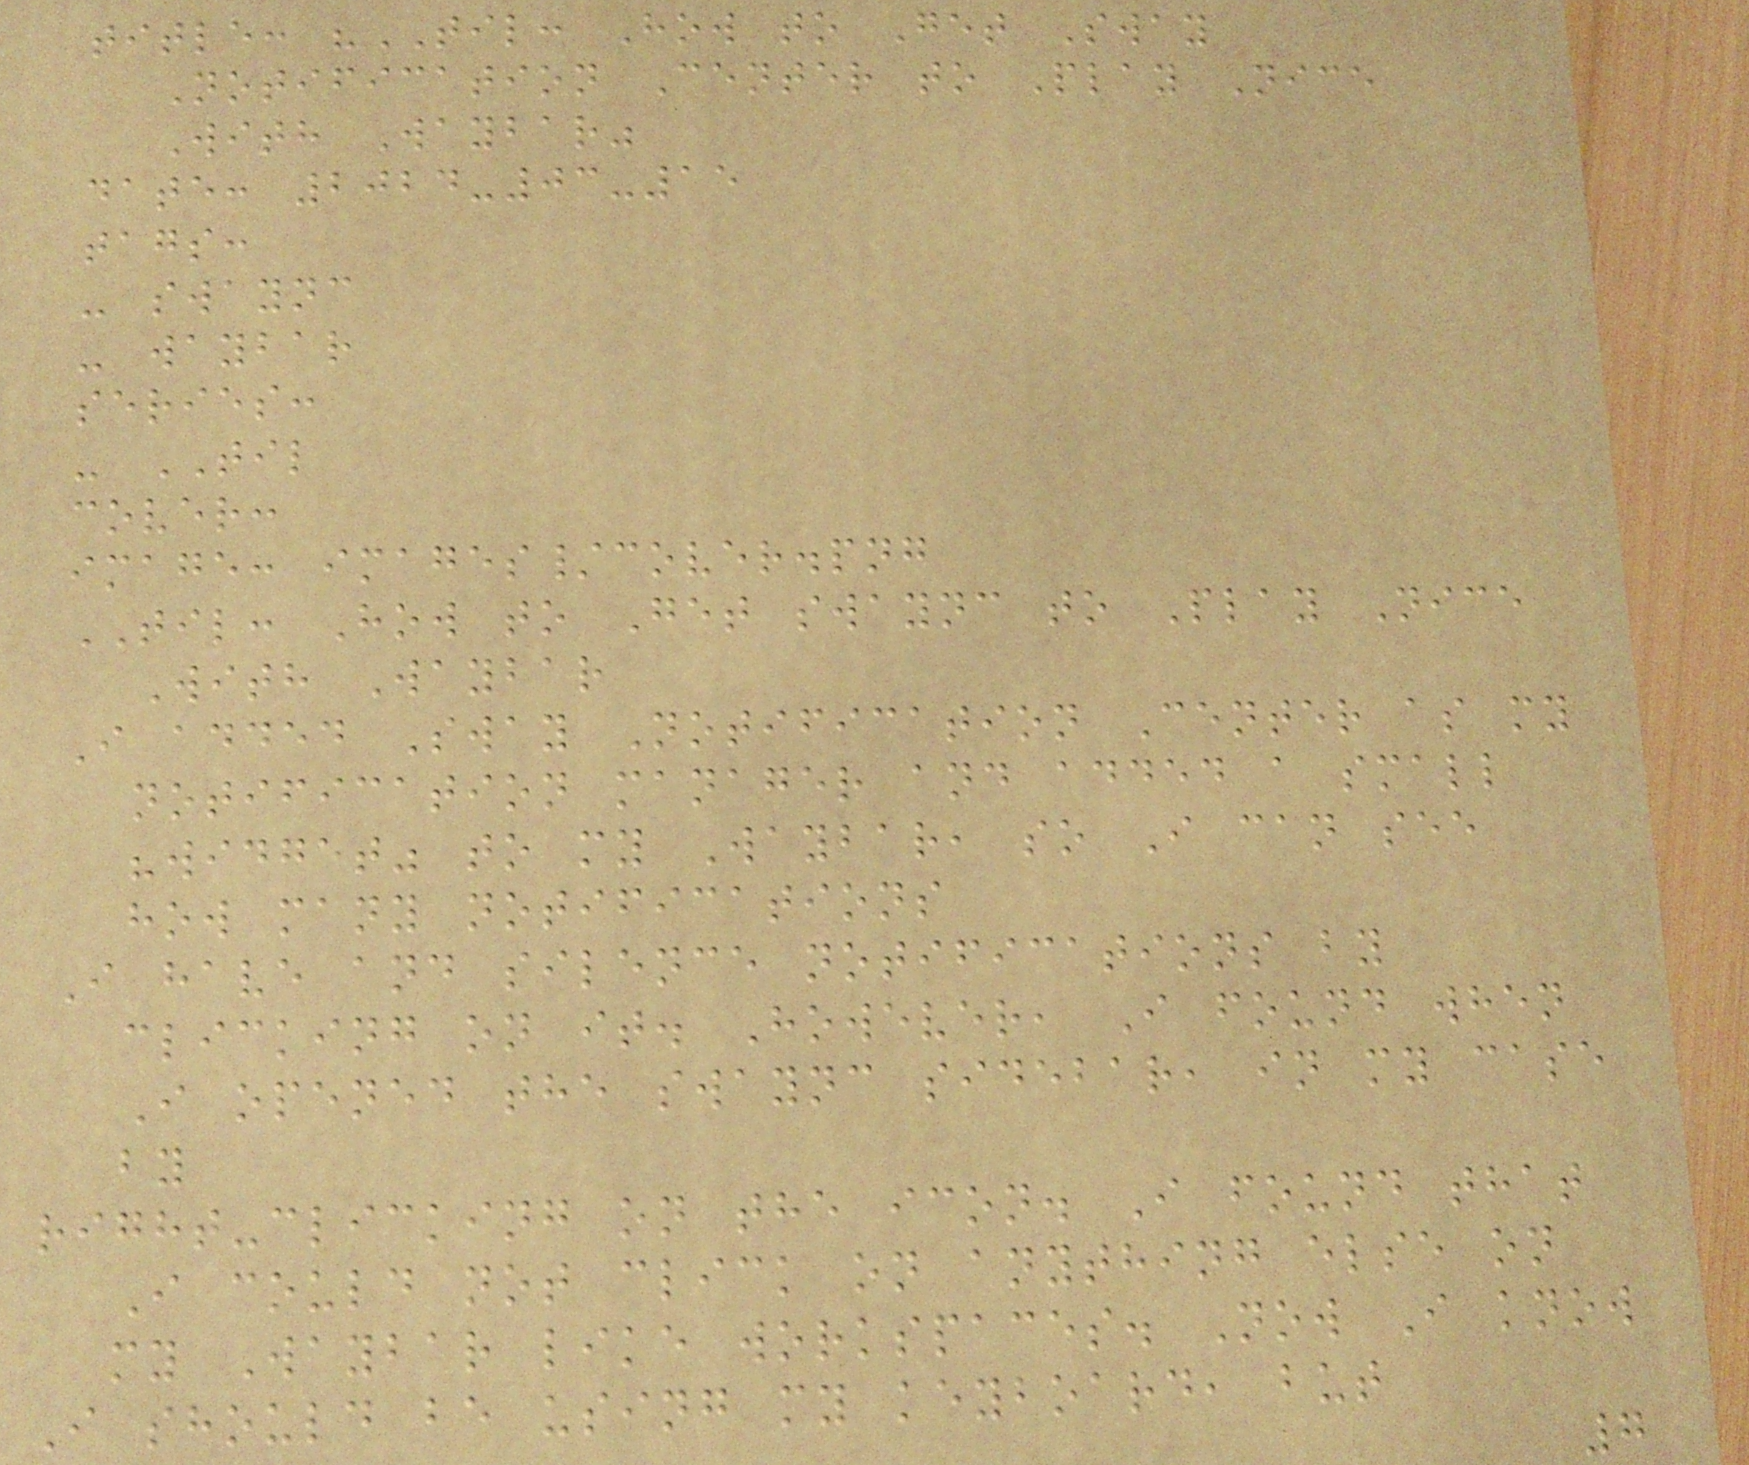title: "TIL: How to Get Sway
Notification Center to Play Nice
With Waybar"
date: 2024-03-15
tags:
- swaync
- waybar
series:
- TIL
cover:
image: images/cover.png
TIL: How to Get swaync to Play Nice
With Waybar
I added Sway Notification Center as my
notification manager and added a small
"widget" to my Waybar, so I can see
how many notifications
I have and silence notifications by
clicking on it. However, I found when
I opened the swaync sidebar, in my case
by
right-clicking on the icon. I found that
I could not click on anything else on
my Waybar like workspaces. Now I know
I should be using my keyboard, but
7
